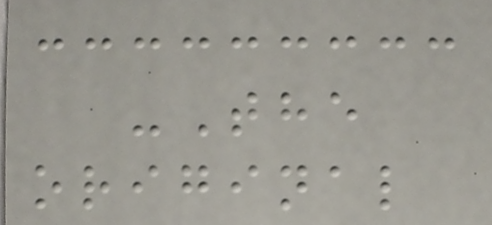-The
original
